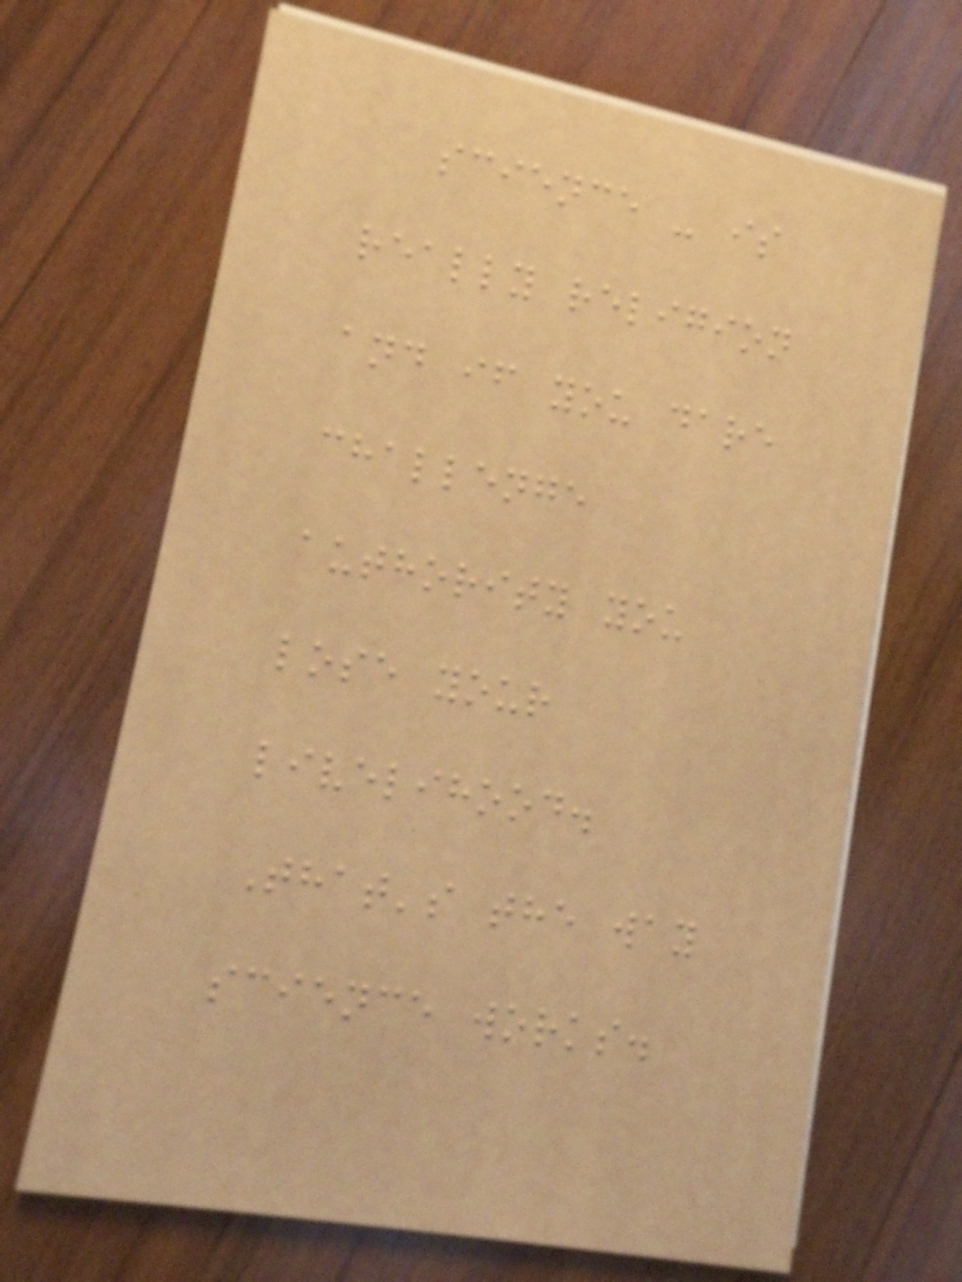science - is
really religion
and if you dare
challenge
authority you
lose your
livelihood.
That's the way
science works.
